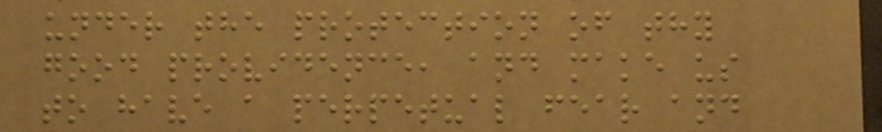under the protection of thy
good providence, and make us
to have a perpetual fear and
